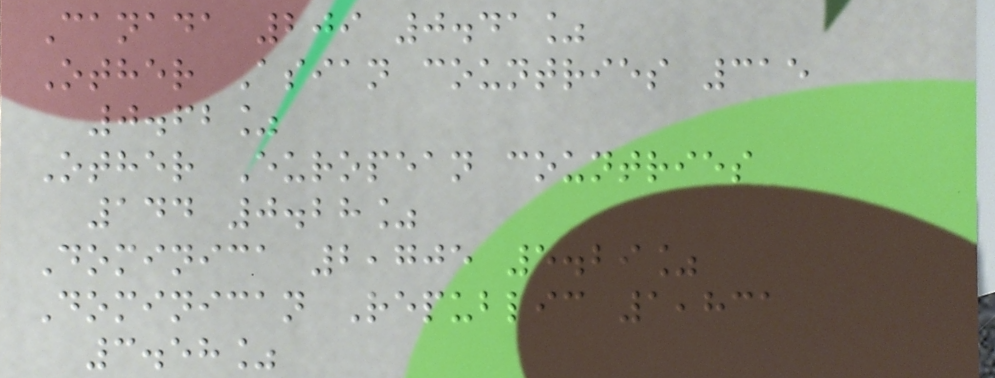Canada 209 0.41%
Other Asian countries 315
0.62%
Other European countries
144 0.28%
Dominica 2,705 5.29%
Dominican Republic 1,831
3.58%
